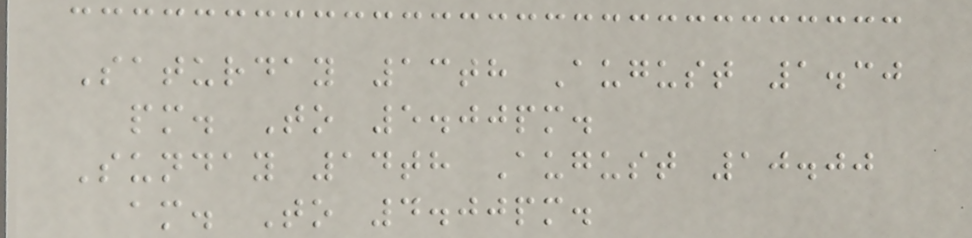Saturday 13th August 1.30
pm. To 5.00pm.
Sunday 14th August 10.00
am. To 4.00pm.
